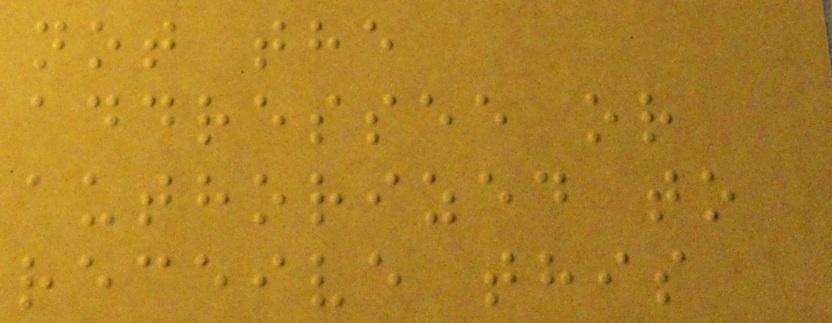not the
addressee or
authorized to
receive this
